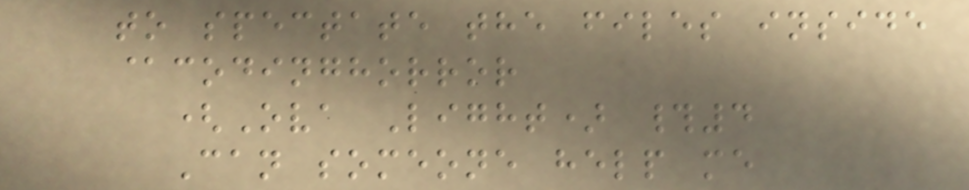to spectate the files inside
@codinghorror
(Ova Light) #4
Can someone help me
